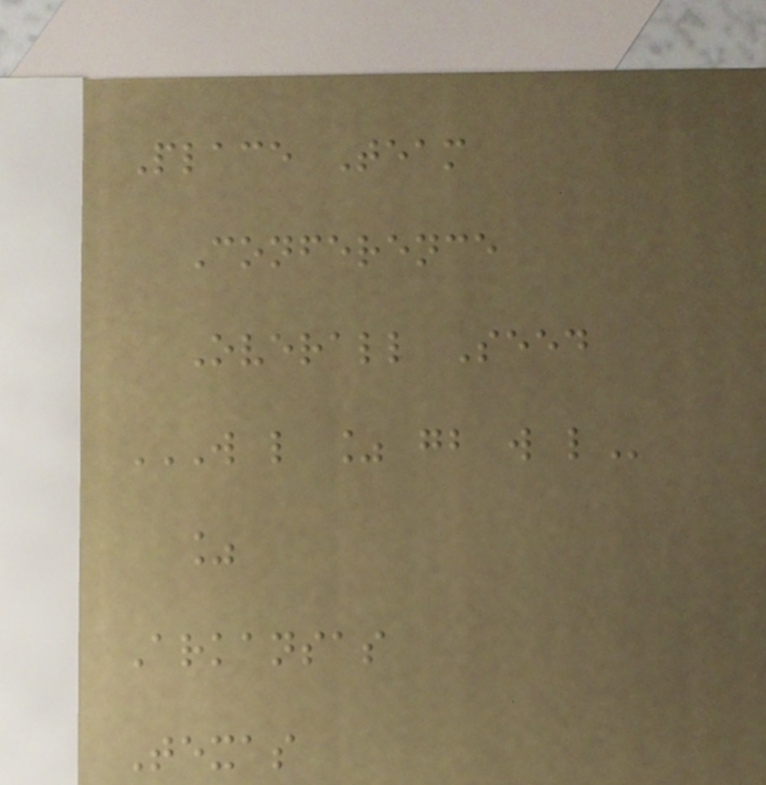Place Team
Conference
Overall Seed
W L % GB W L
%
Arkansas
Texas
